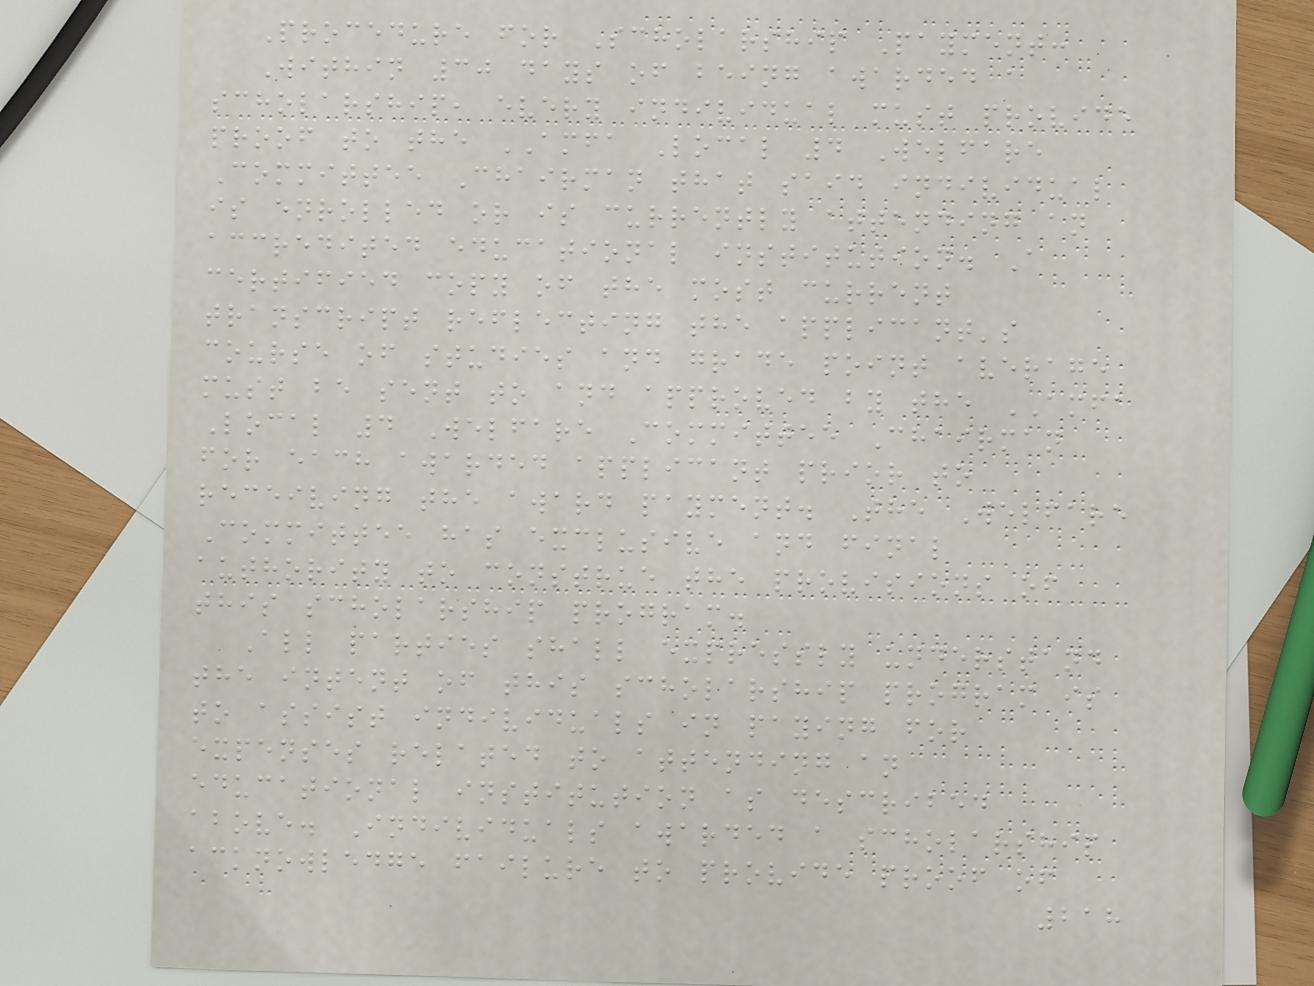Procedure for Scholarship Payment:
Within 30 days of being awarded a
scholarship, every individual must provide
proof to the AMFA Local 4 Welfare
Committee Chairman that said individual
is enrolled or is currently attending an
accredited educational institution. A
certified copy of the most current
transcript reflecting the applicant's
course of studies and grade point average
must be sent to and approved by the AMFA
Local 4 Welfare Committee Chairman
for each awarded applicant prior to
receiving the award payment. The Welfare
Committee has exclusive and final
authority to construe the provisions of
this scholarship program.
All parties shall expressly understand
the intent of this scholarship program is
to assist individuals in paying for
expenses related to attending an
educational institution as described
above. Individuals awarded a scholarship
acknowledge failure to provide proof of
218
